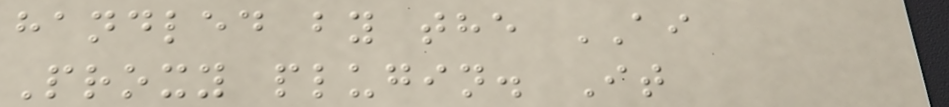handled by the AI
Proxy plugin. It
